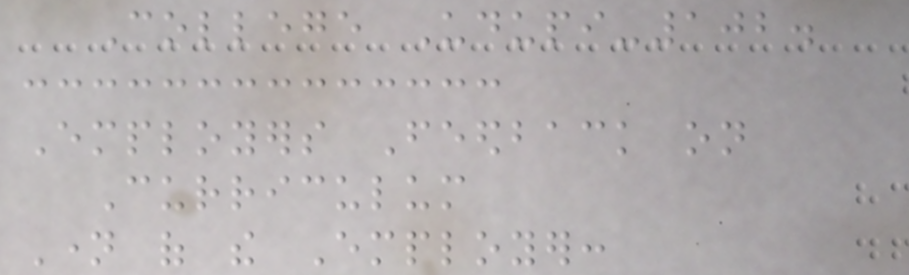College Udupi-102.
Employers Feedback on
Curriculum
Name of the Employer:
